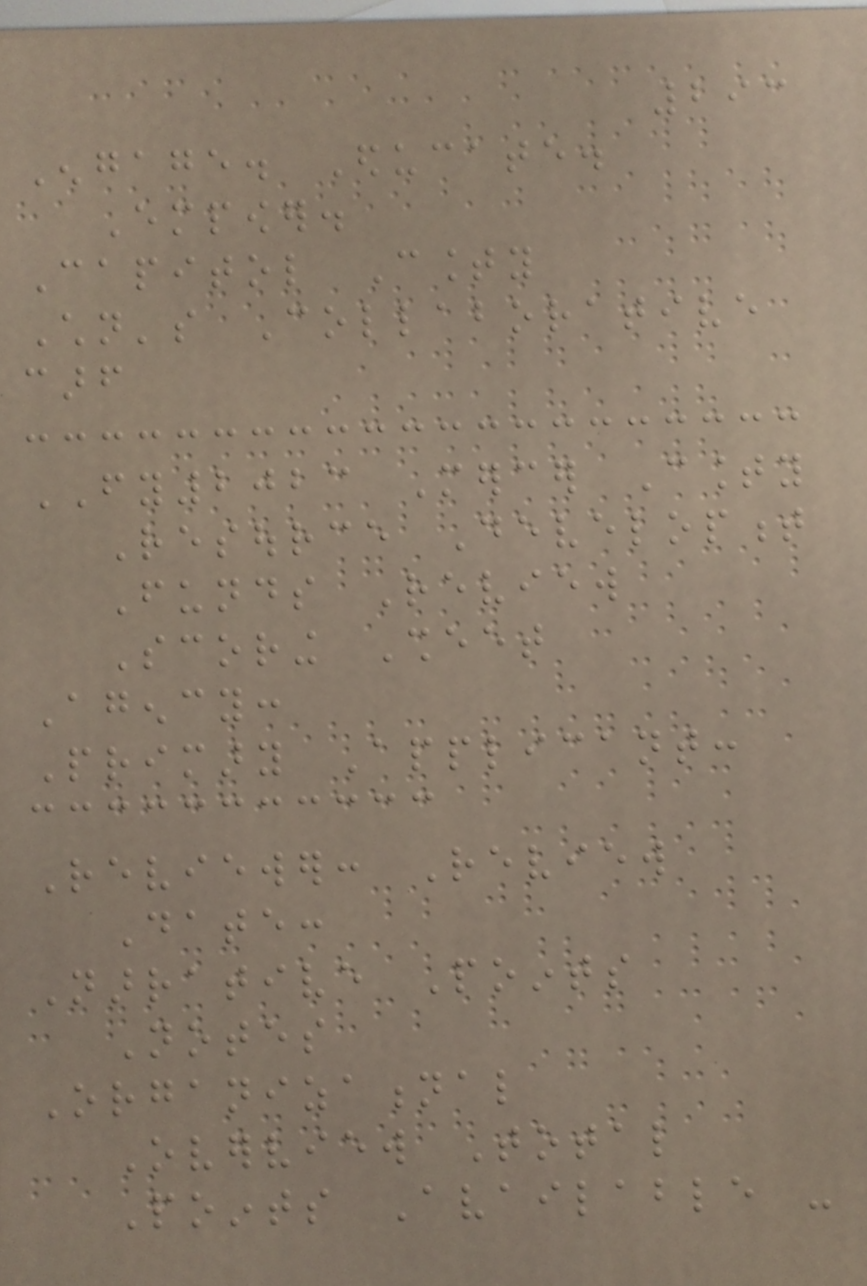293
Engage. Educate.
Empower.
Capitol County
Children's Collaborative
carf
FY2023 Mercer County
Resource Development
Funds Review
Scoring Sheet
Agency:
Primary Applicant:
Reviewer: Review
Date:
Narrative Points
Notes
Organizational
Overview Total
Points Available -
